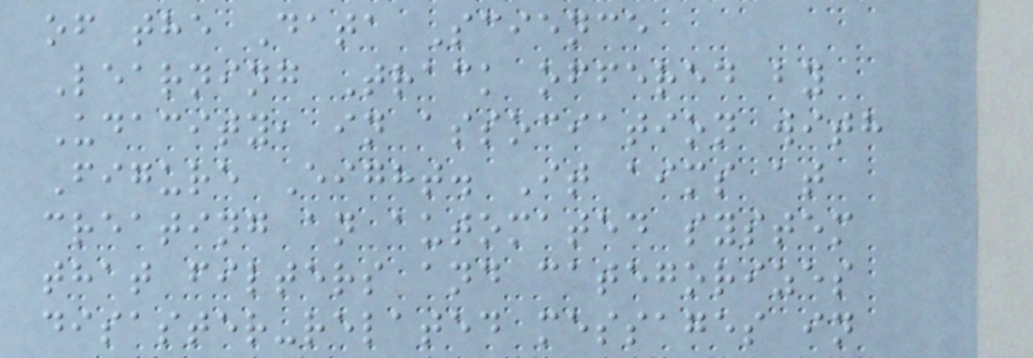of the Data Science
Learning Track offered by
Udacity, in association with
Figure Eight. It aims at
creating an automated system
that filters and categorizes
disaster-related messages in
